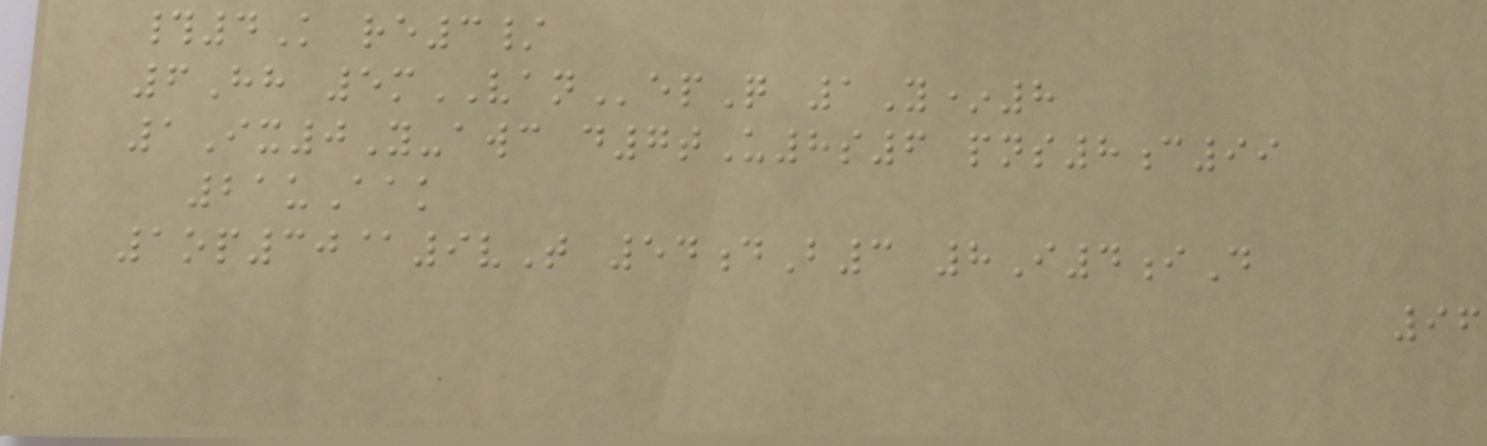#4K re3/
6Hh 5mVANepQ 1Y*8
1Ix0Y-awc d7tU8s6 pns8c99
21uAak
1op30@9vT 54dB3 8I4iD
96
